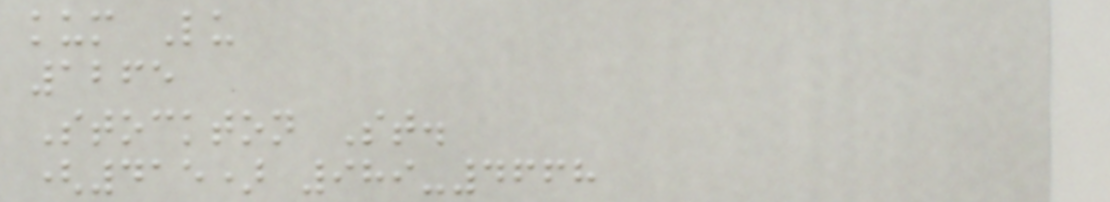kum Lu
1265
Stockton St.
(415) 989-4668
